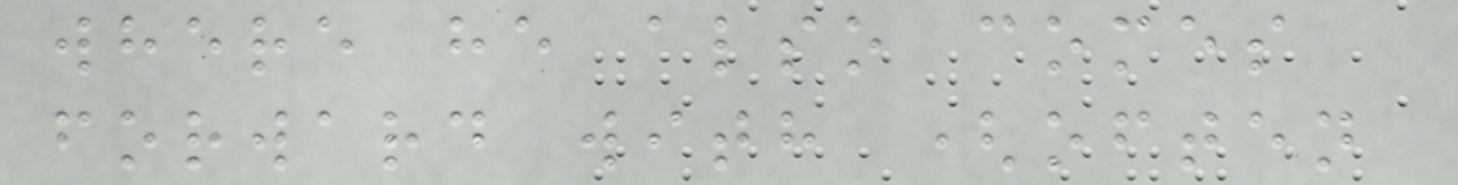where he also comes
forward with (often
